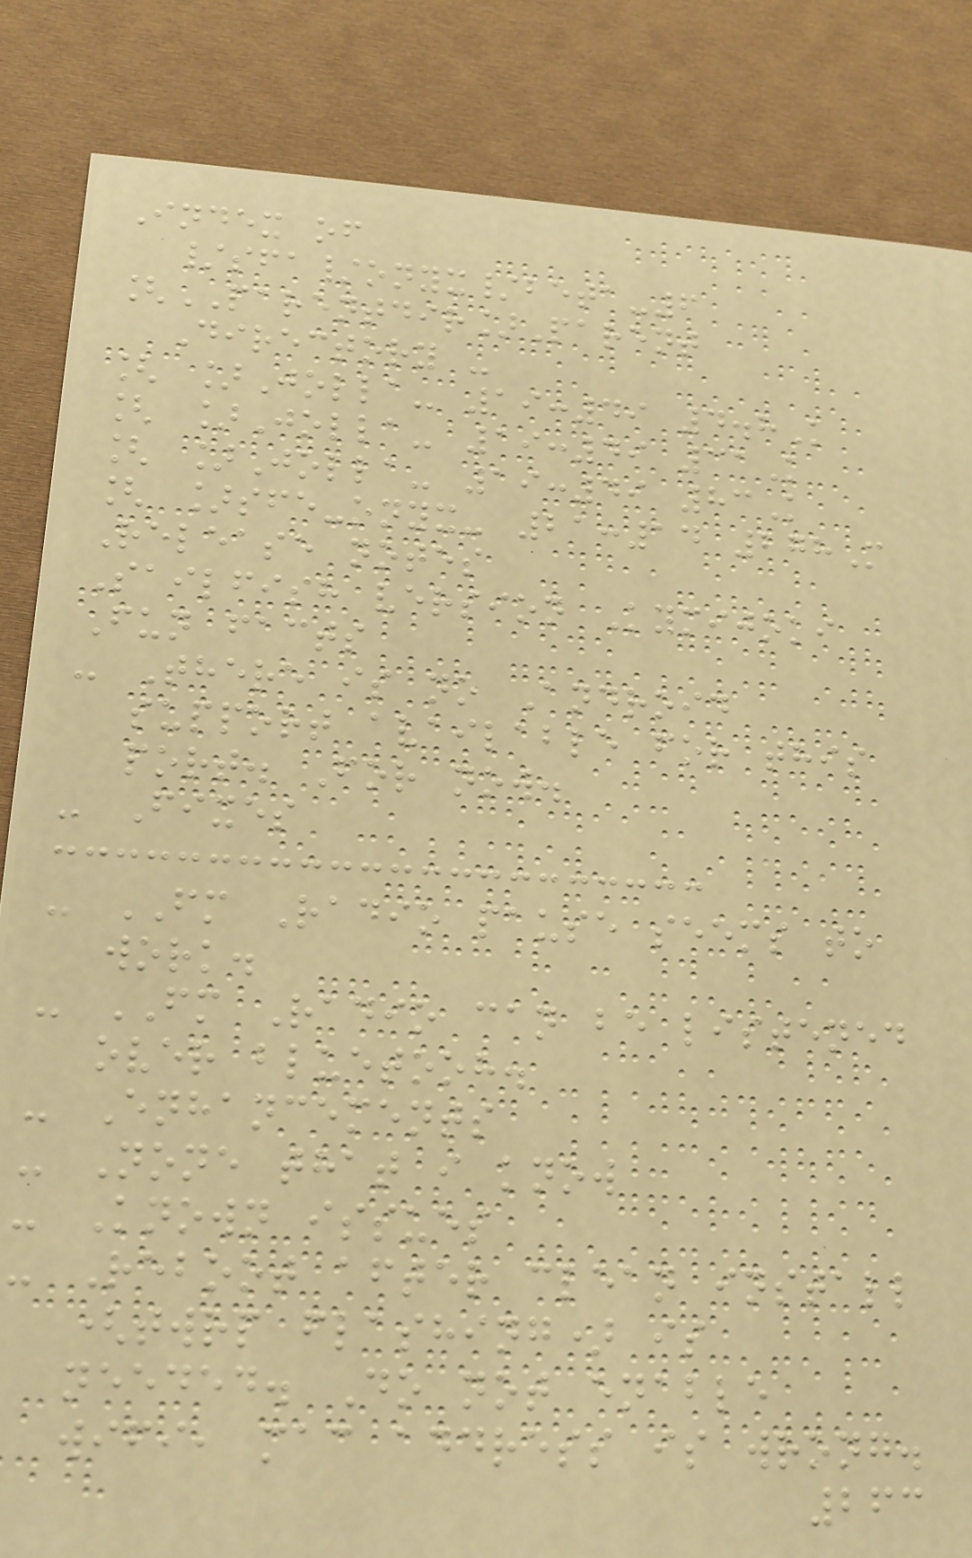Index of
/sfa/onyx/beta-6
[PARENTDIR]Parent
Directory -
[ ]Jolla- 19:49 4.8K
[ ]Jolla- 19:49 31K
[ ]Jolla- 19:49 83K
[ ]sfe-onyx- 21:14 278M
Release notes
Sailfish version Kymijoki
Fun facts
- There is no Android
support available for this
port. For now.
- Fixes
- FM Radio pause seems to
work.
- FM Radio can be listened
over bluetooh.
- Enhancements
- None that i know
- Known issues
- Reboot after clean install
(twrp flashing) is
needed. Do not enable
wifi, mac address is wrong.
263
